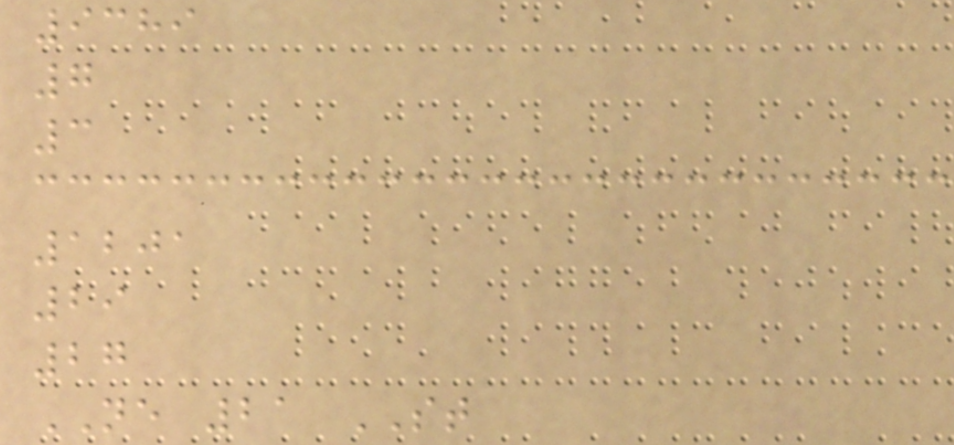9389
7
3
1201
29
27
NE 21 ST
